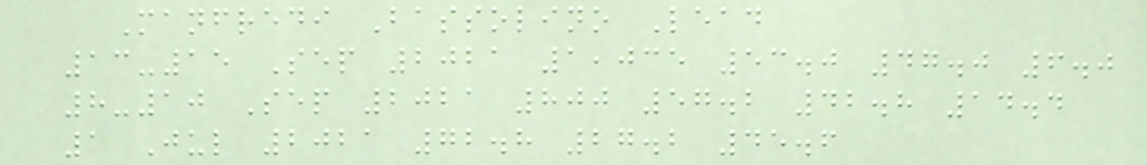Manfredi Bassolino Lead
13-15 Sep 2021 1,035 53.0 47.0 6.0
8-10 Sep 2021 800 57.2 42.8 14.4
1 Jul 2021 72.8 27.2 45.6
